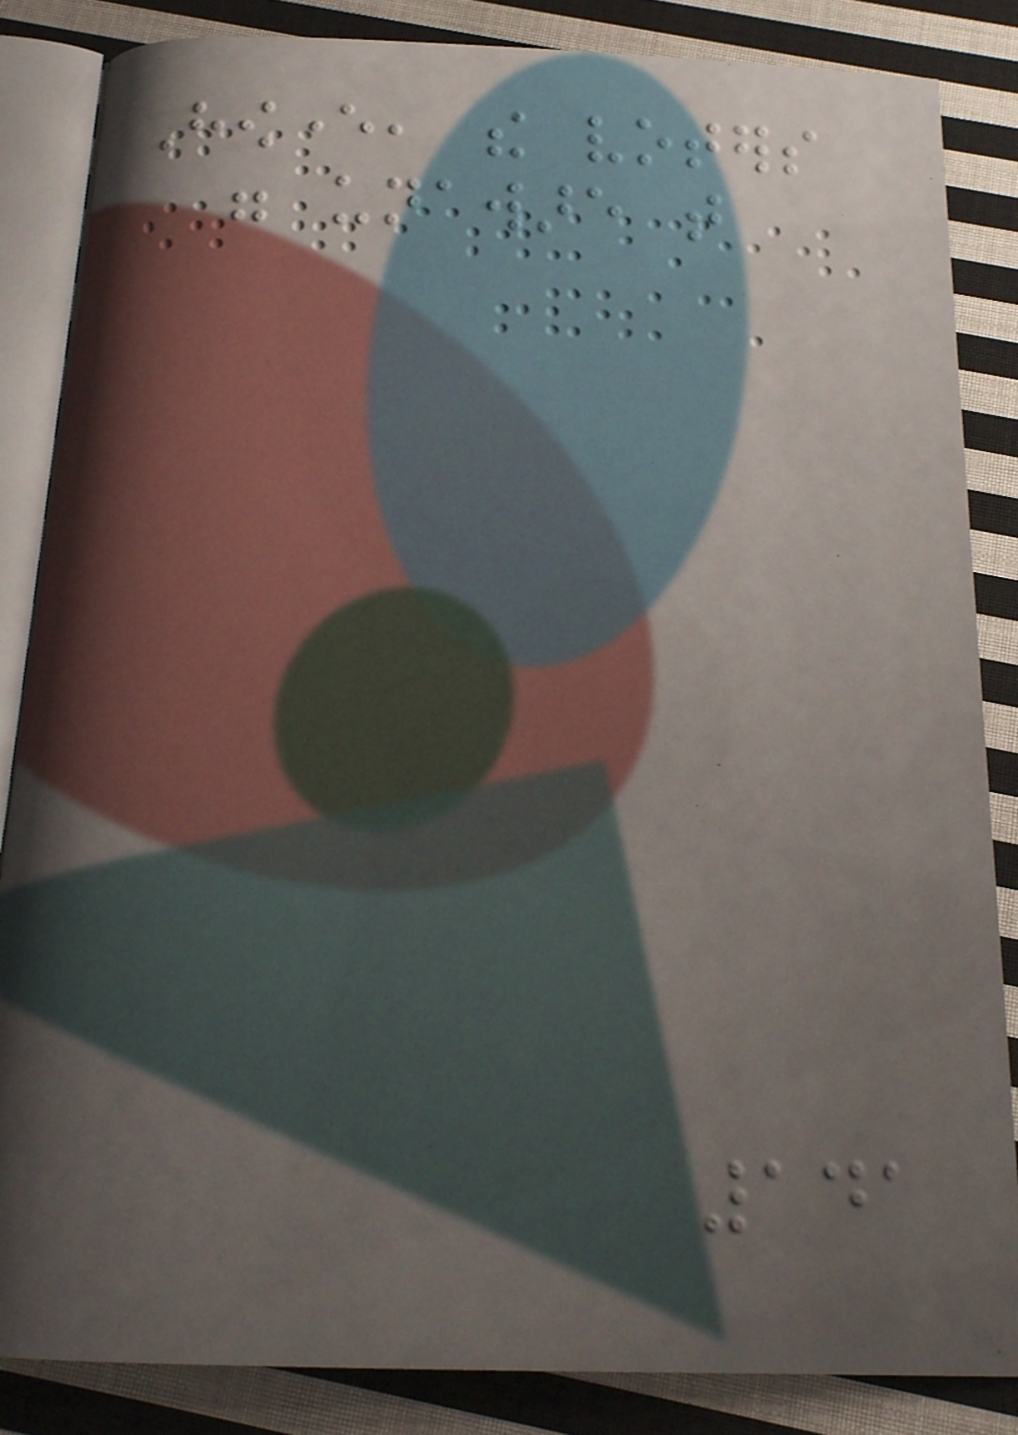However, the voters
were unaware that
141
